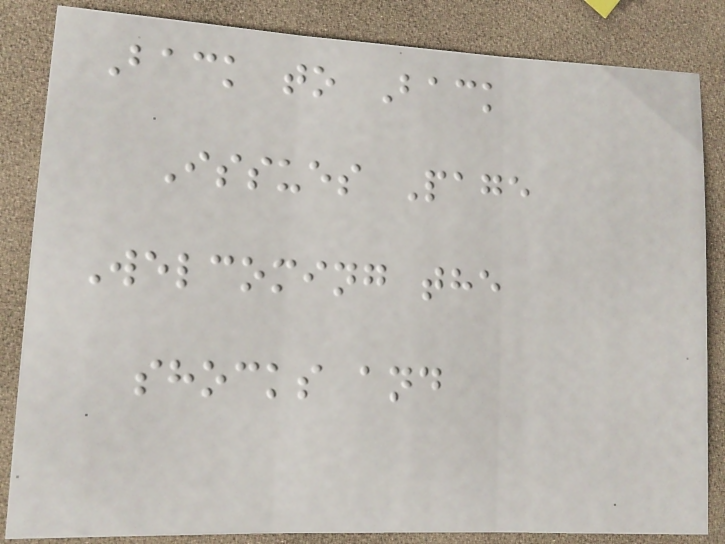Back to Back
Issues Page
Welcoming the
shocks and
